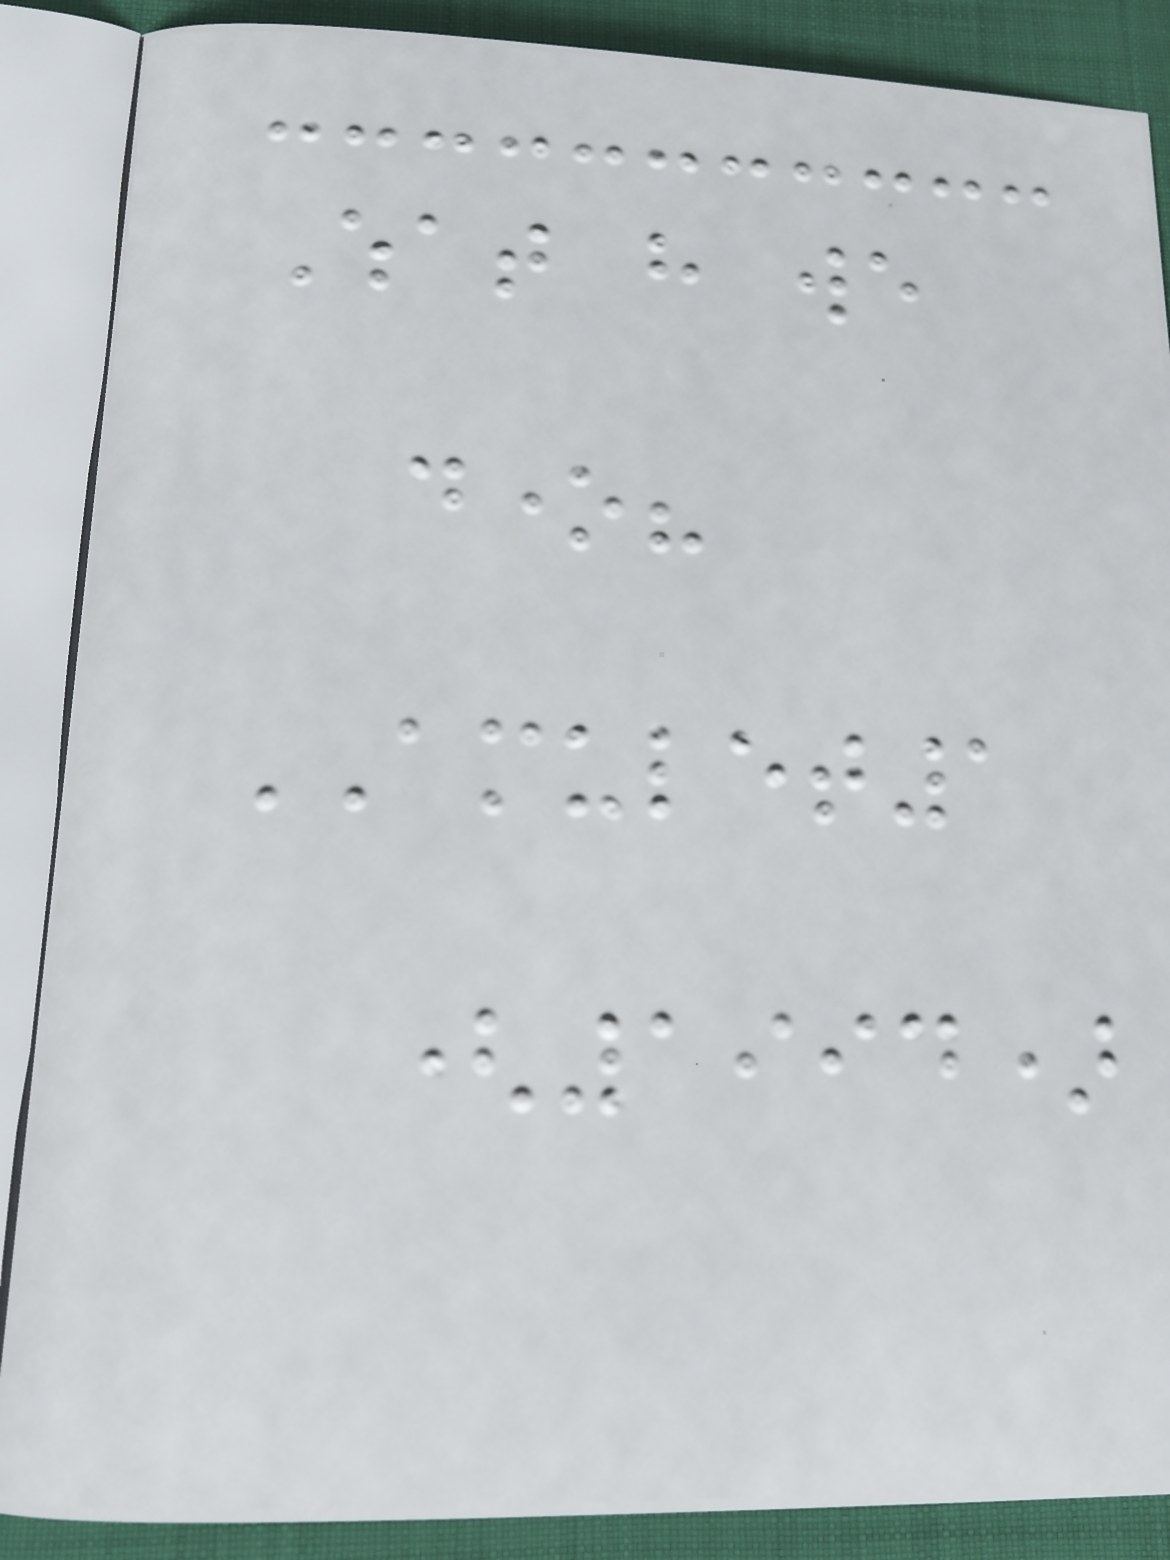What have we
done?
AMULET1
(1994)
